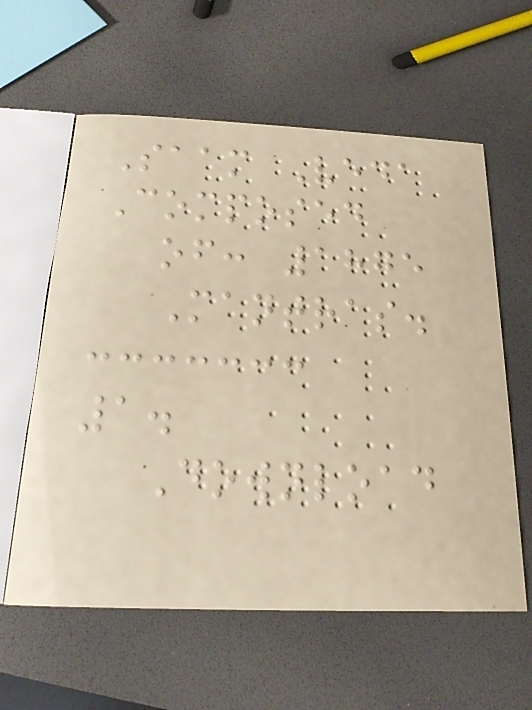Saam Veda
Composed
of: 1875
Mantras.
1.
Download
